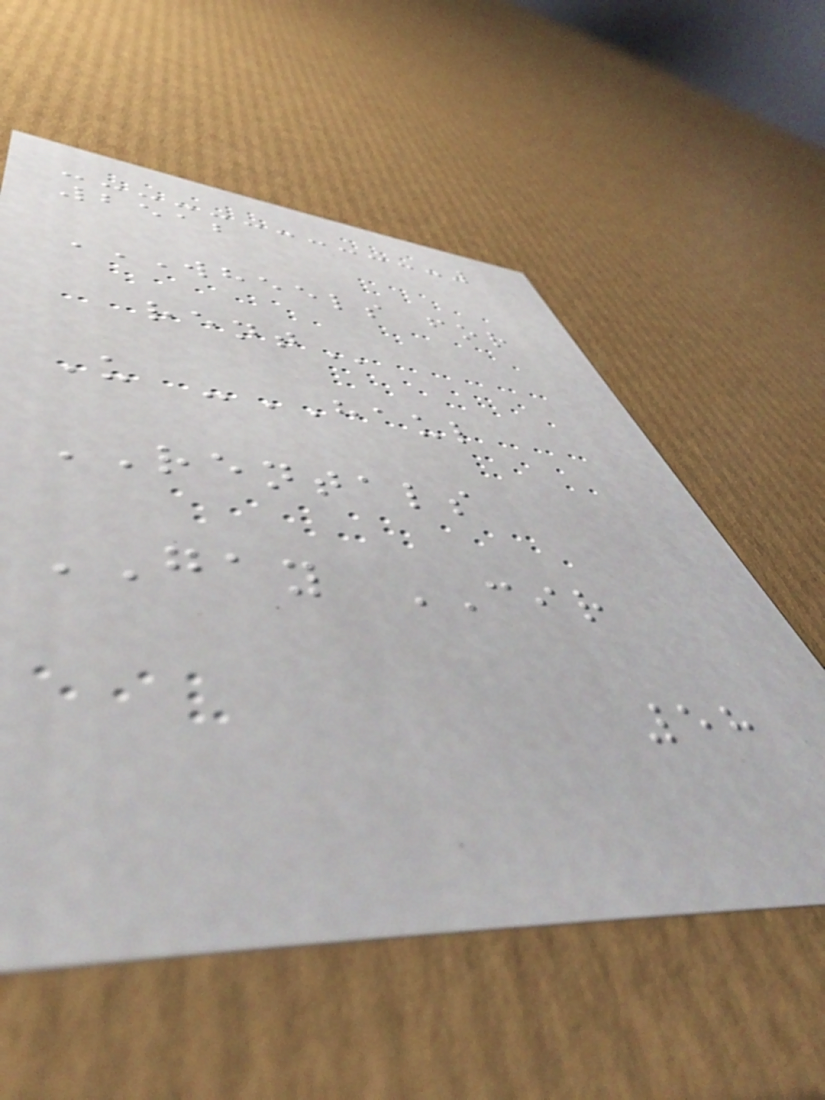2512
WHEELS FOR
RENT
U -HAUL
RENTALS
GAY CIR
58
